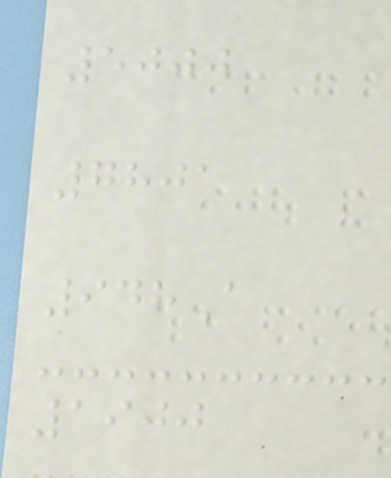5000
7801
948A
1900
